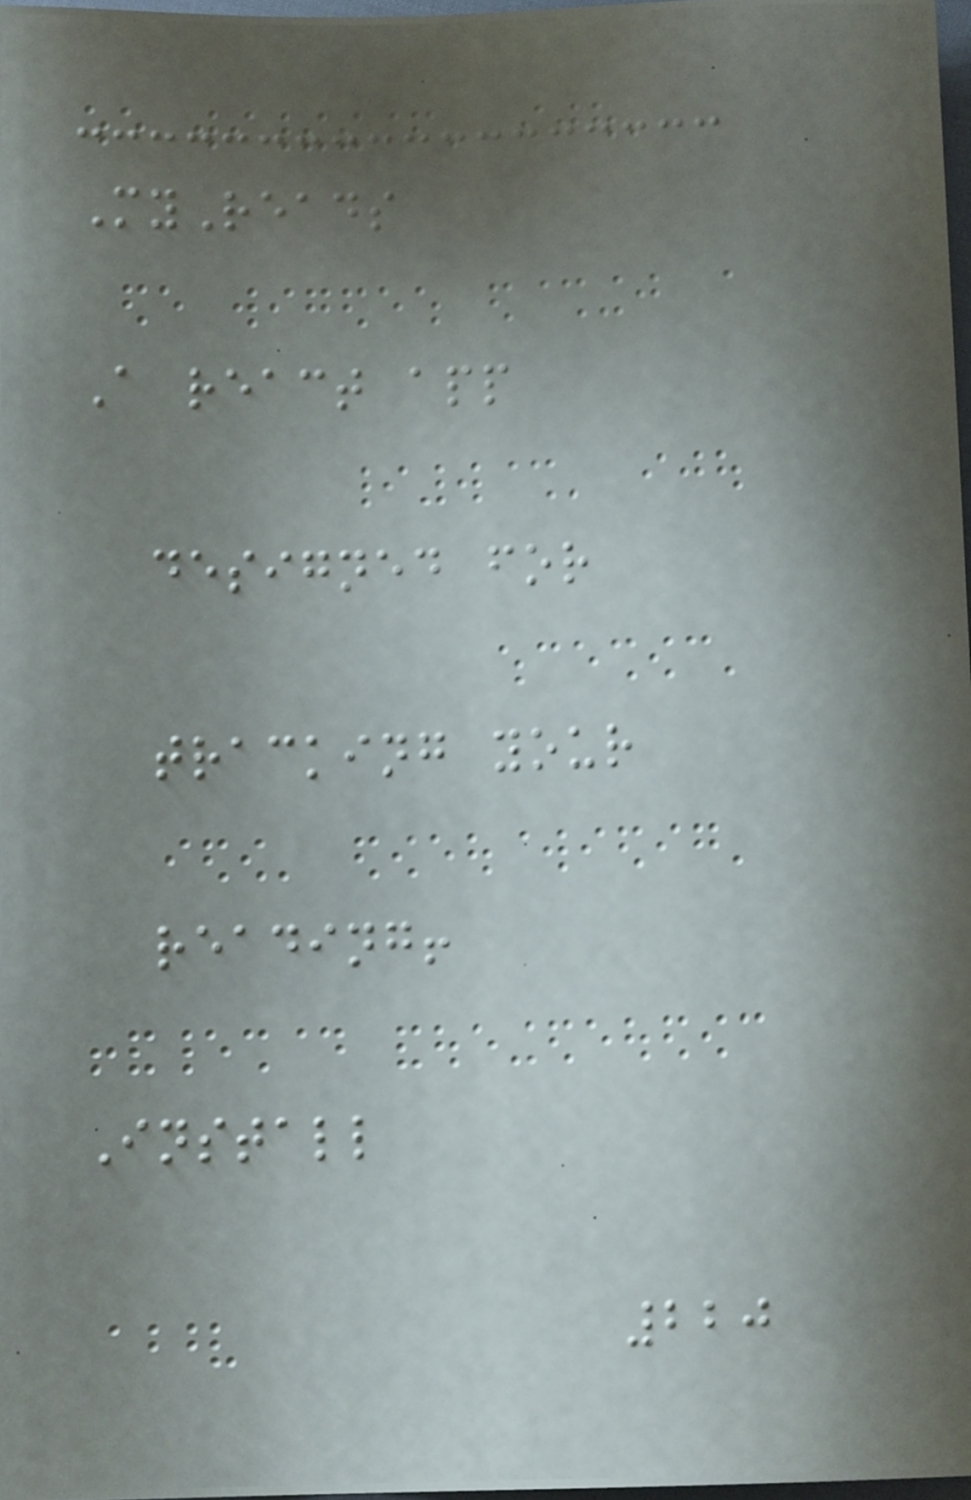MyReads
A react app
designed for
tracking your
reading!
Install
220
